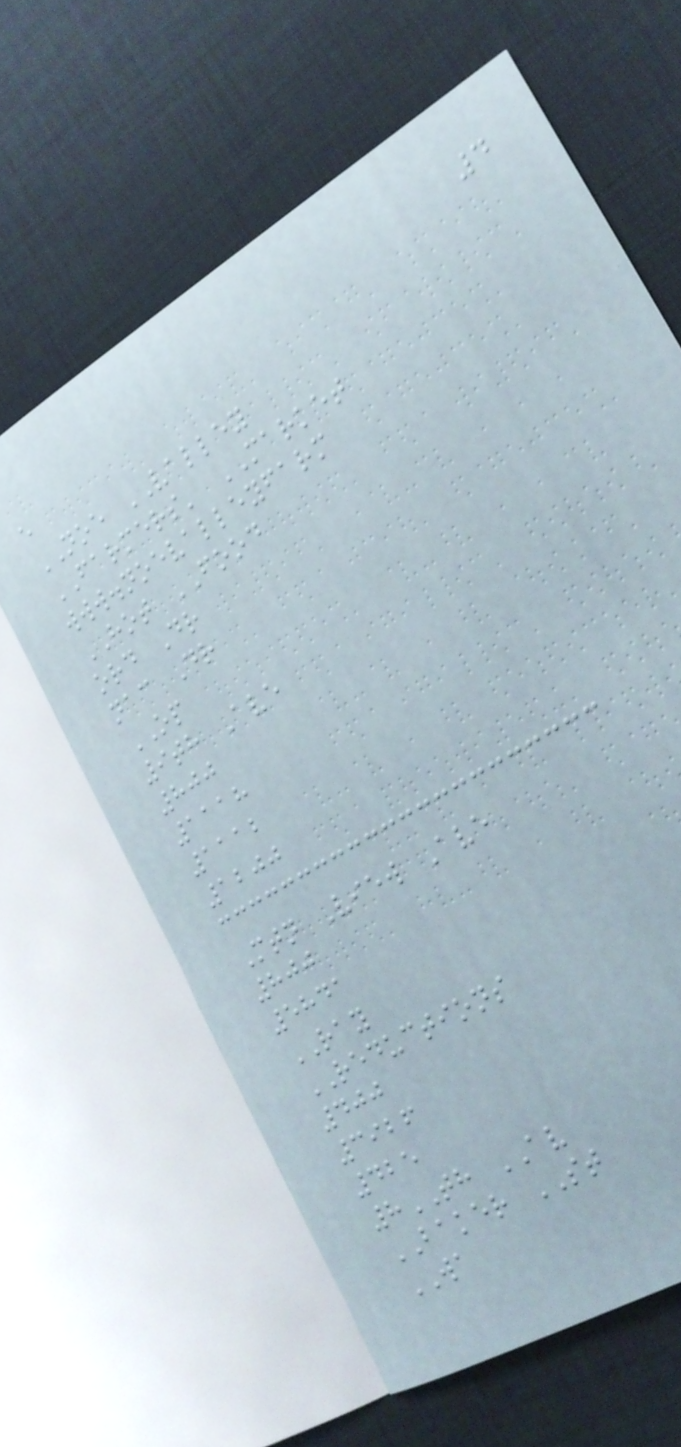4
e
NOE VALLEY
FARMERS' MARKET
www.noevalleyfarm
HOT FOOD
ord Dr
nac Dr
OP
9th Ave
800
1118
1112
1200
Mtn View Ave
800
5841
RAY
REDUCTIONS
400
3926
425
8TH AV
BAKER ST
WA
